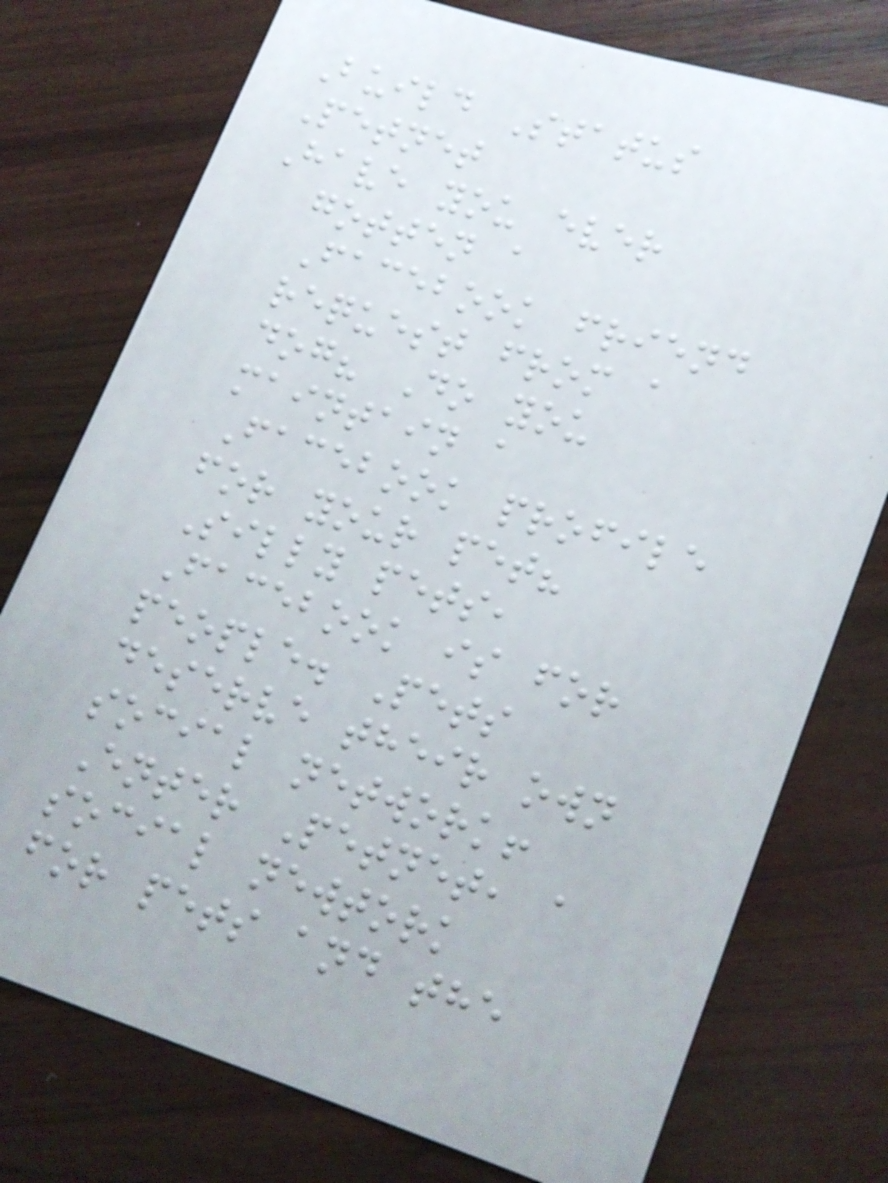Build Status
Petnet
Have you ever
gotten a
Facebook friend
request from a
dog? Do you
maintain a
Facebook profile
for your pet?
Silly pets,
Facebook is for
people. Pets
deserve their own
social network!
Enter Petnet, a
social newtork
for pets and the
